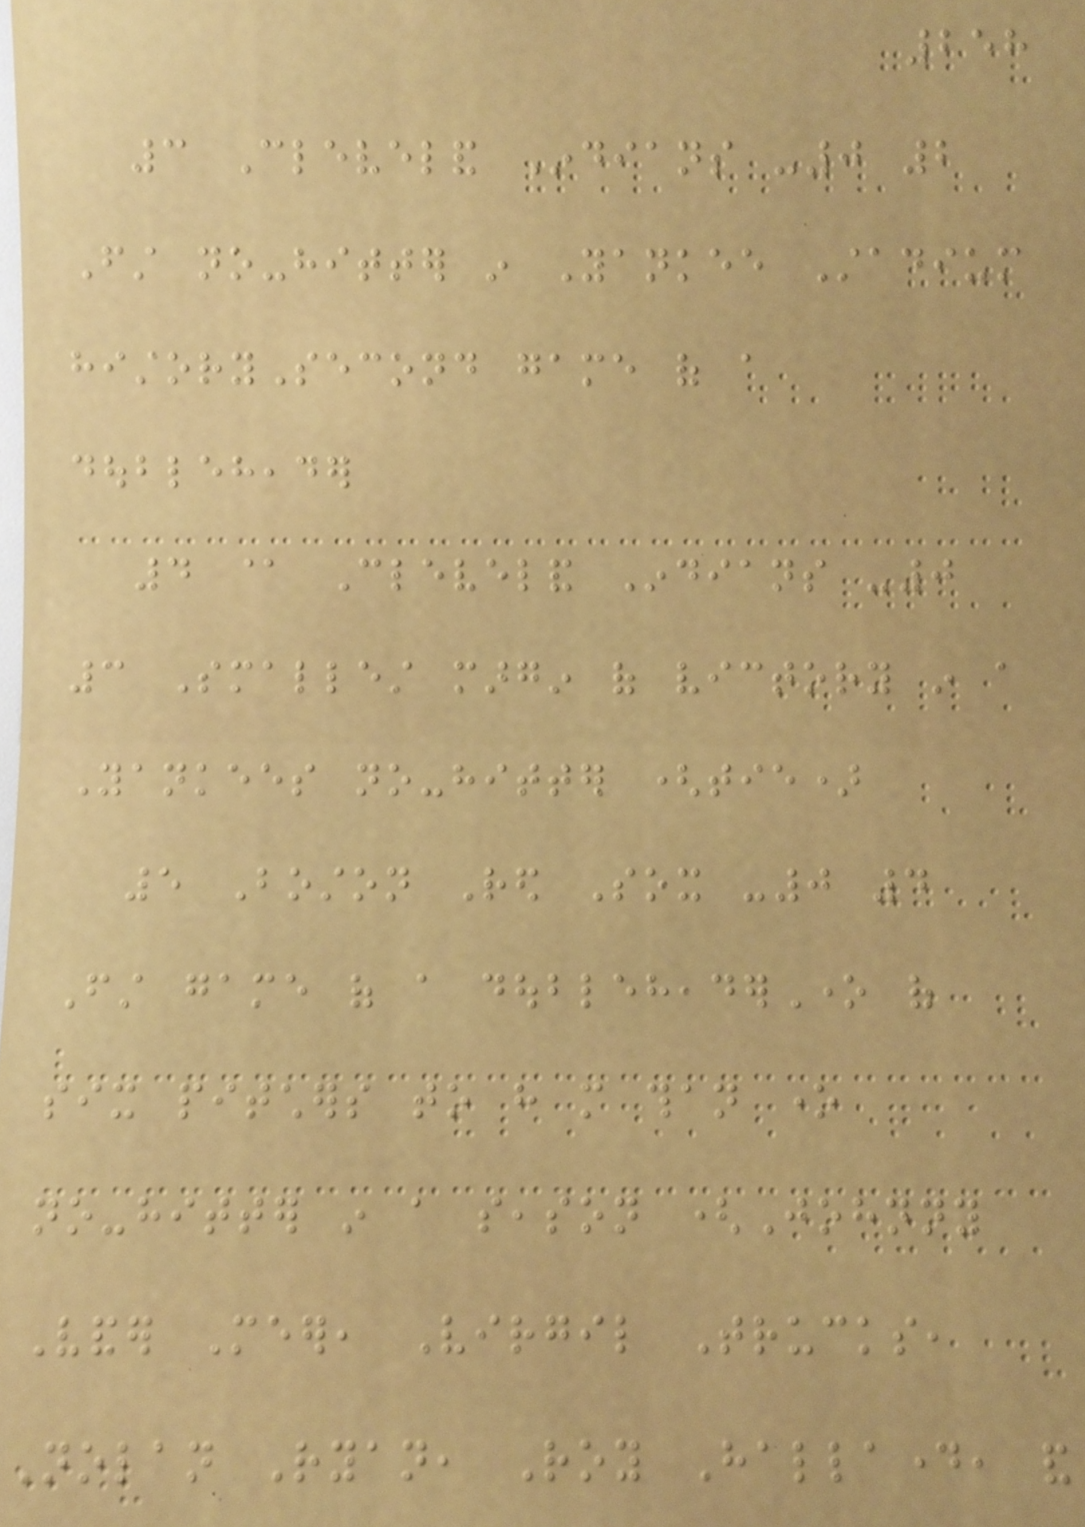258
3 Cleveland Indians -0 2
First no-hitter in Yankee Stadium
historySecond game of a
doubleheader
4 @ Cleveland Indians -0
3 Smallest margin of victory in a
Yankees no-hitter (tie)
5 Boston Red Sox -0 4
First game of a doubleheaderOne of
six pitchers to have more than one
no-hitter in a season (Johnny
Vander Meer, Virgil Trucks,
Nolan Ryan, Roy Halladay, and
